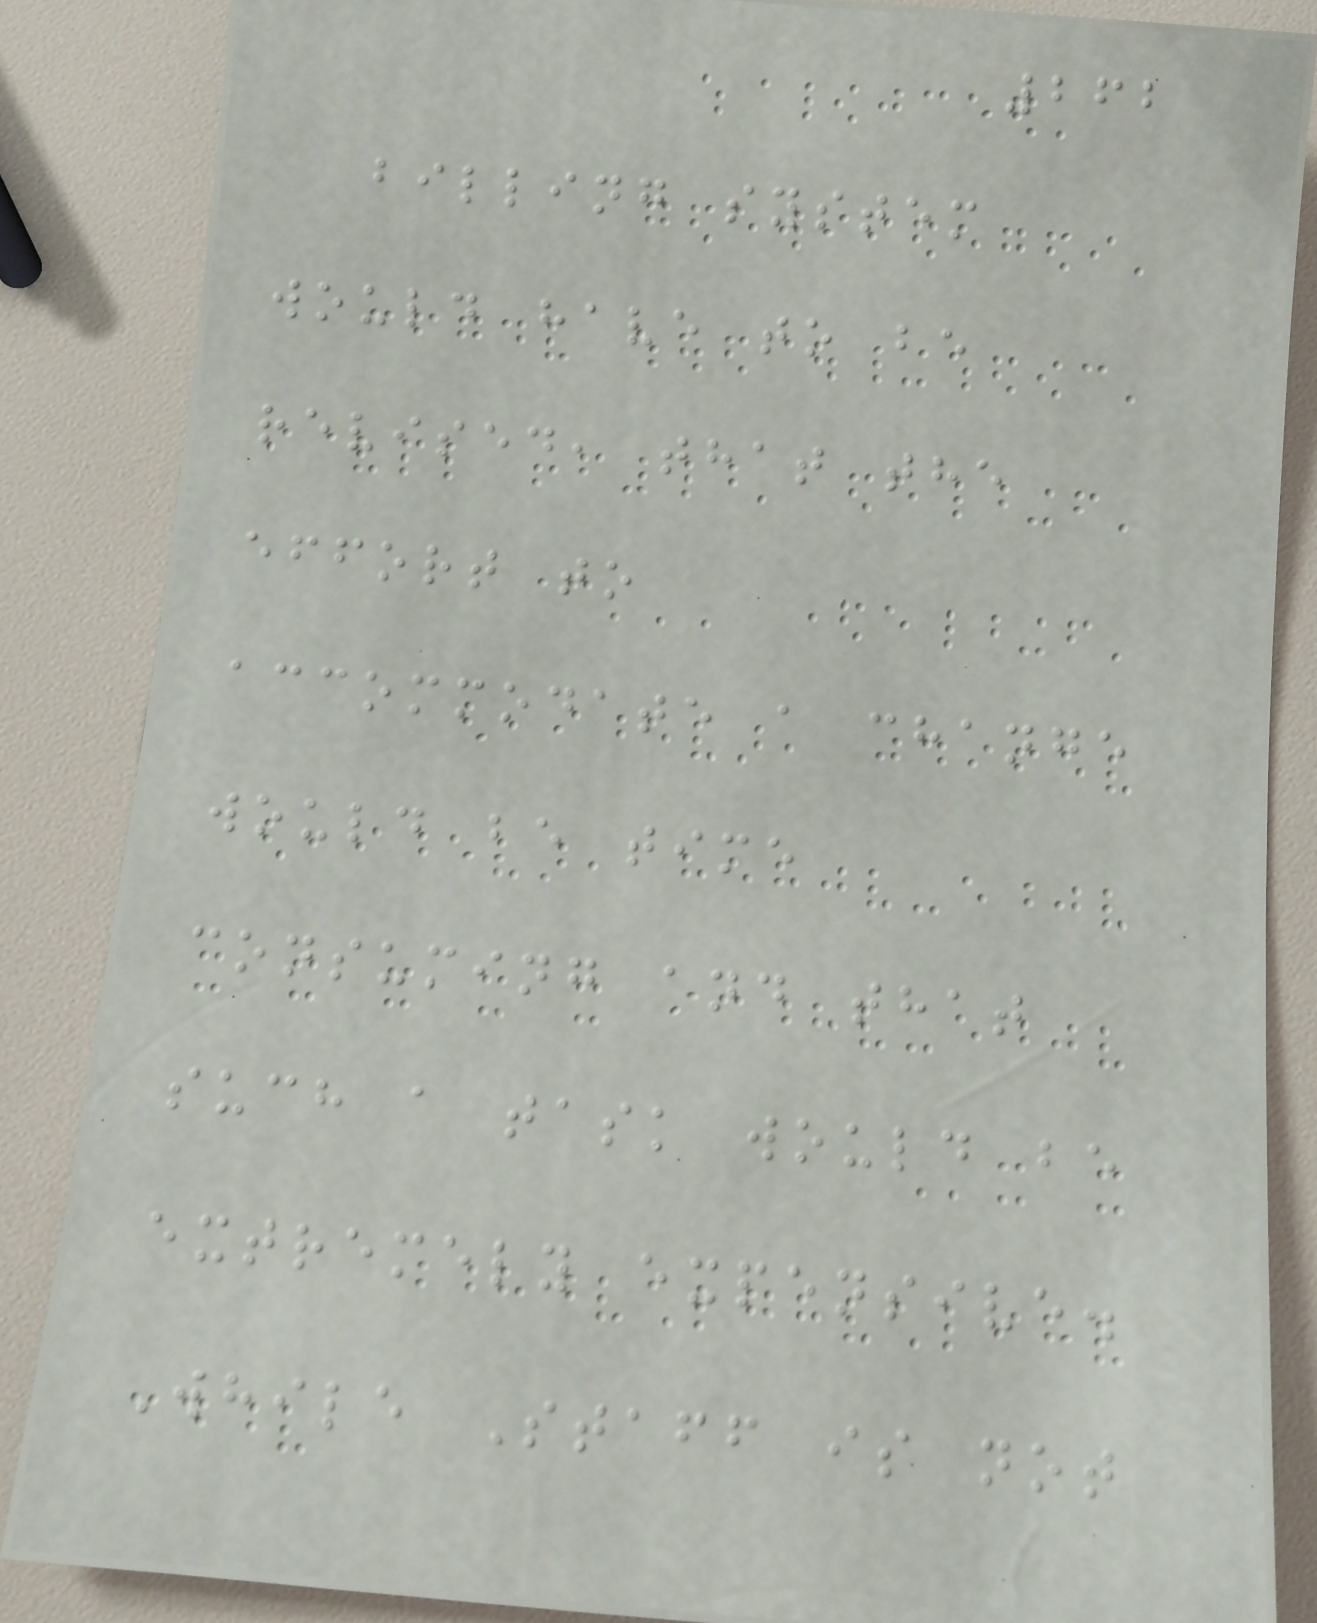262
billing system
would have to be
revised, that the
effort to
accommodate a change
would be time
consuming and that
such a task would be
extremely expensive.
While Staff is not
